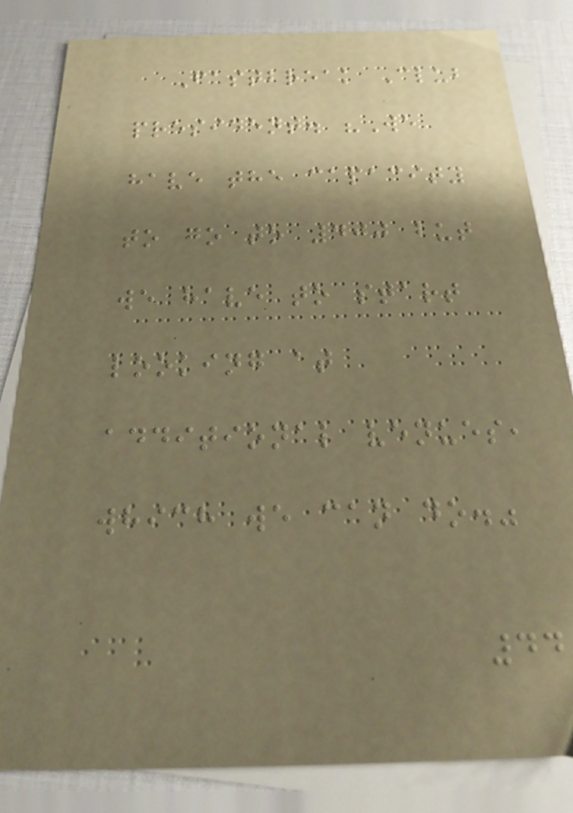Fastbreak Club
president. "We
have the capacity
to go to 400 but
we have to start
looking at
additional venues,
which we can do."
44
